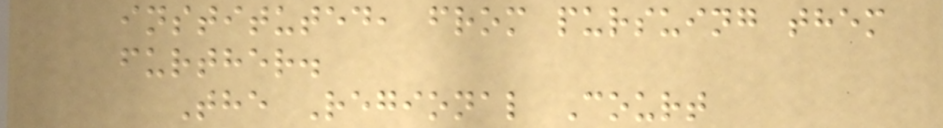instituted, from pursuing them
further.
The Regional Court
